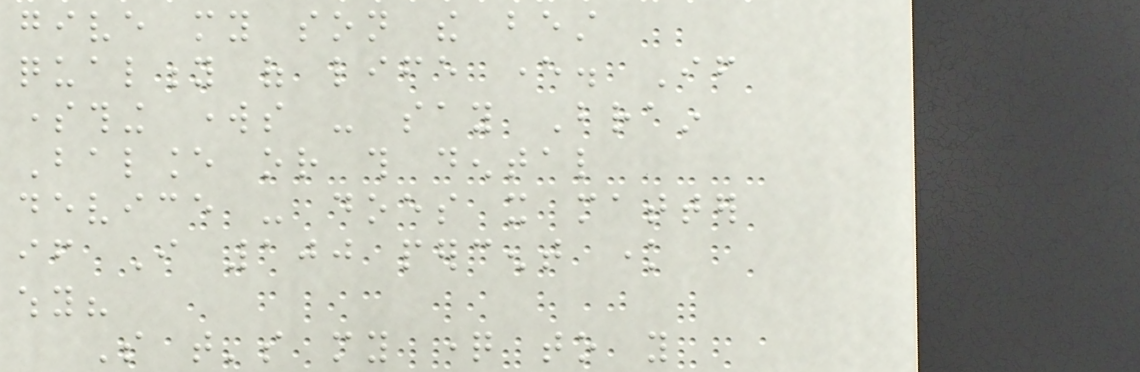give my son the best
quality of life ever. If
something works - say Brain
Balance or this dental
device - does it matter
if I 100 percent know
why?
So that's my question to you
